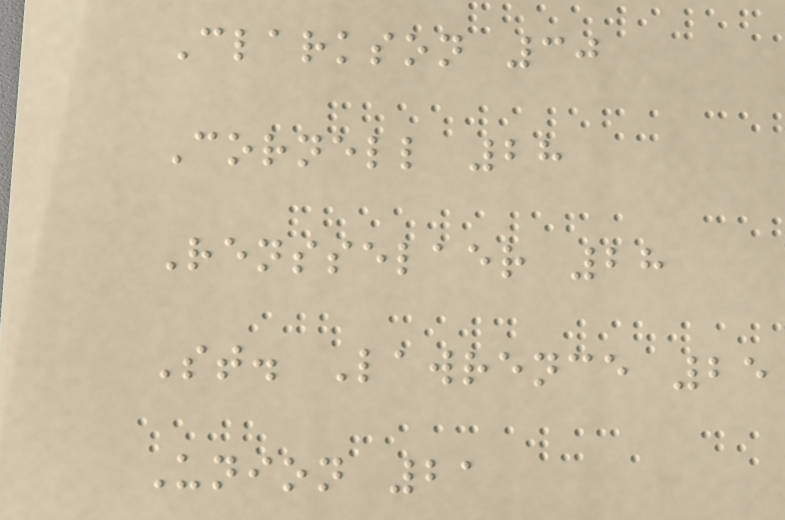Clarkson 30
Cornell 28
Rensselaer 28
St. Lawrence 25
Union 21
